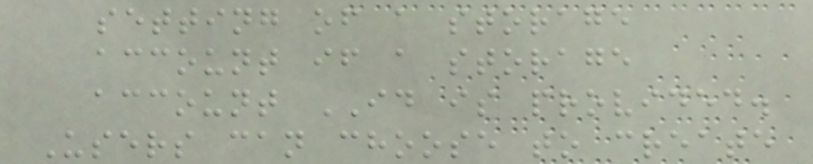setting of a storage
account if a storage
account ID is provided.
Users can choose to create
